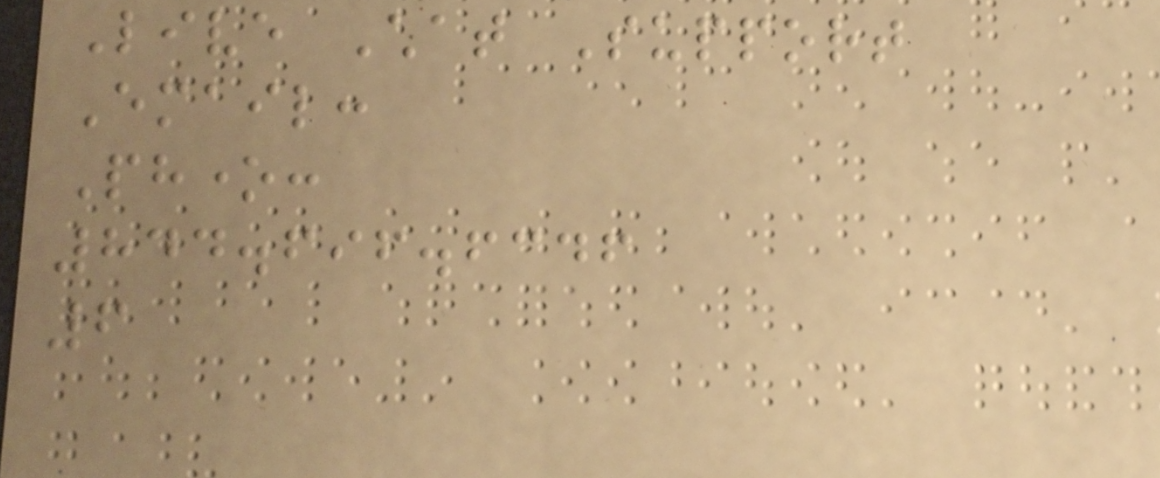Live Chat Support
Email:
Phone:
844.696.6346
6
